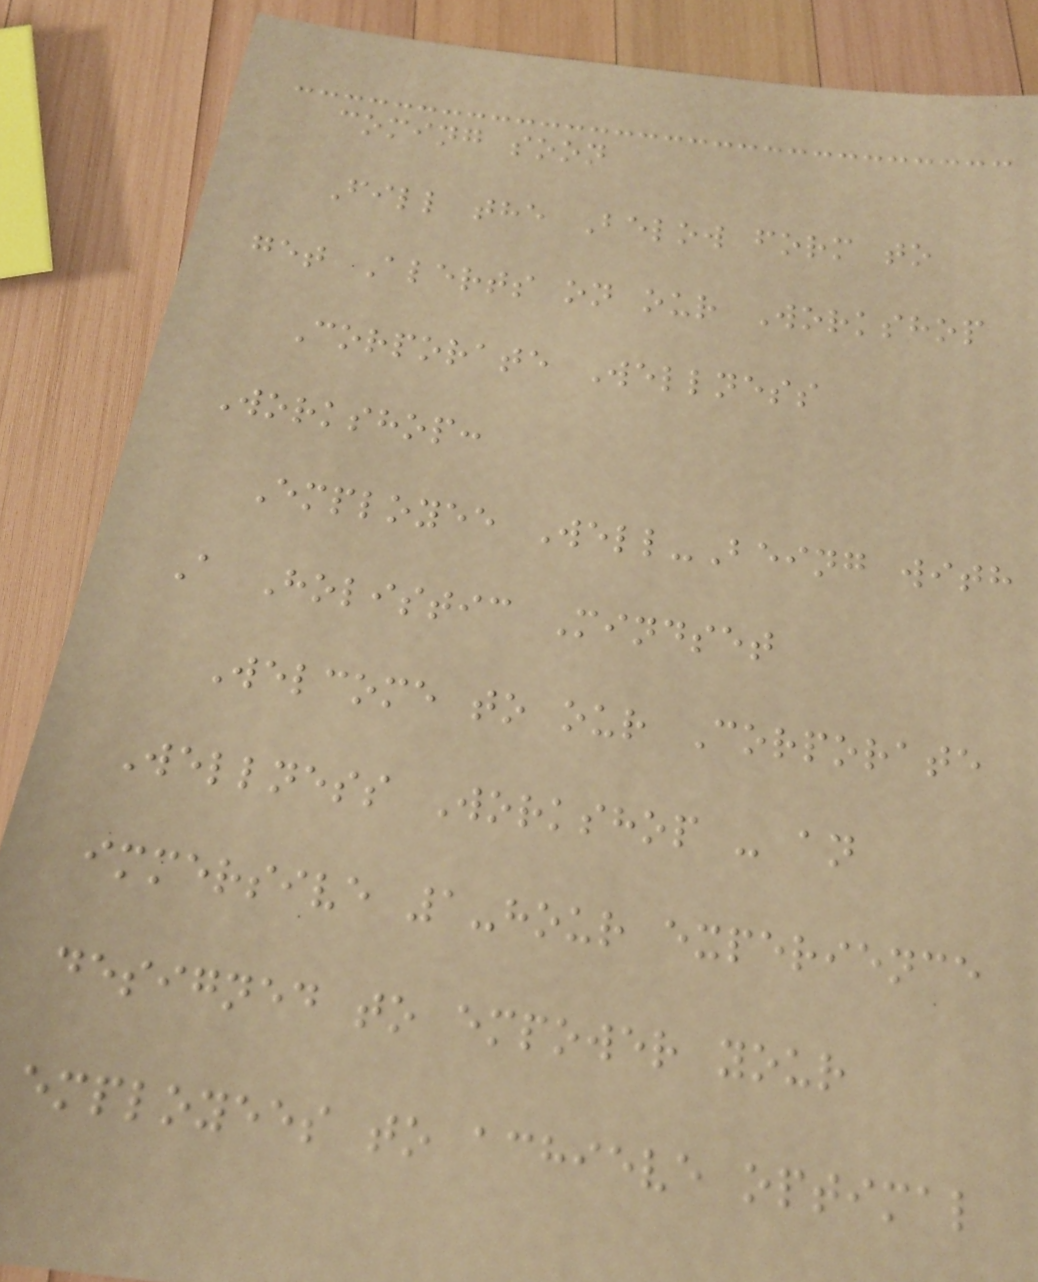coming soon
Fill the Below form to
get Alerts on our Workshop
Corporate Wellness
Workshop:
Employee Well-Being with
A Holistic Mindset
Welcome to our Corporate
Wellness Workshop - an
immersive 1-hour experience
designed to empower your
employees to achieve optimal
